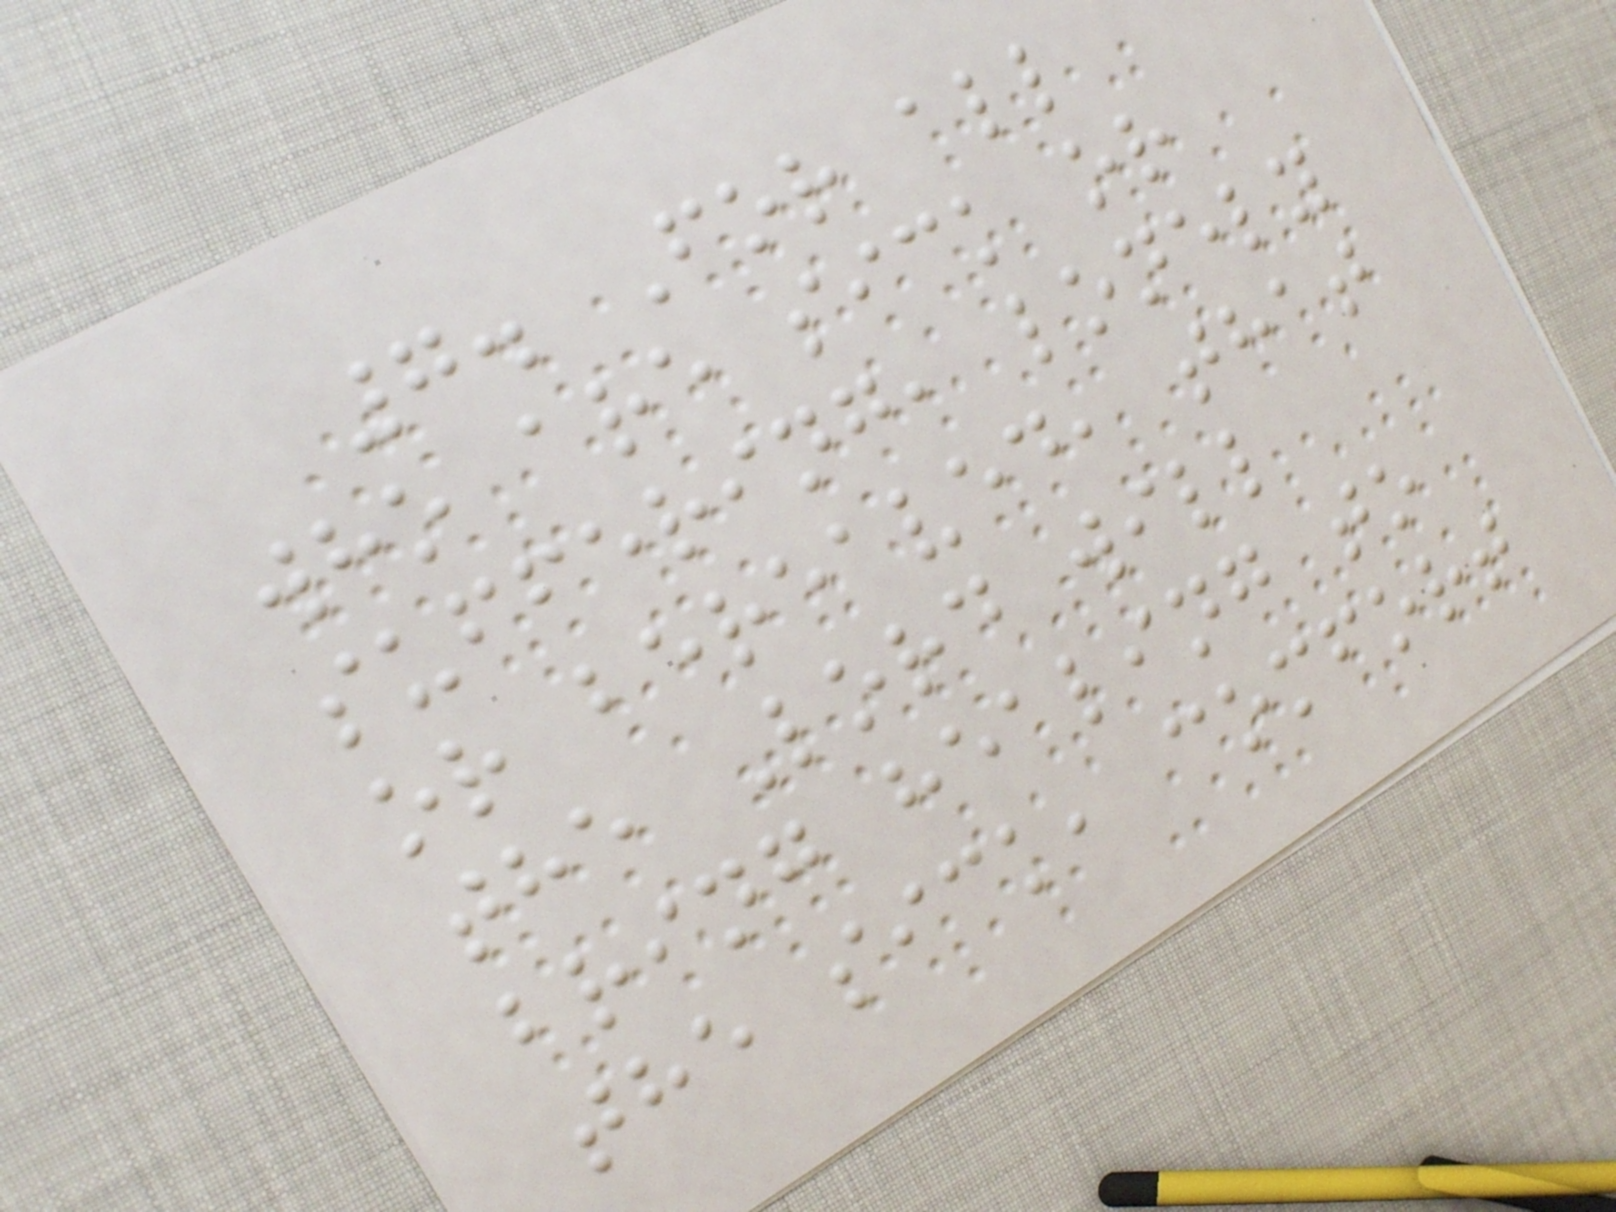7. For all
who are sick or
suffering, lonely
or bereaved, that
the Lord will
bring healing to
the sick, comfort
